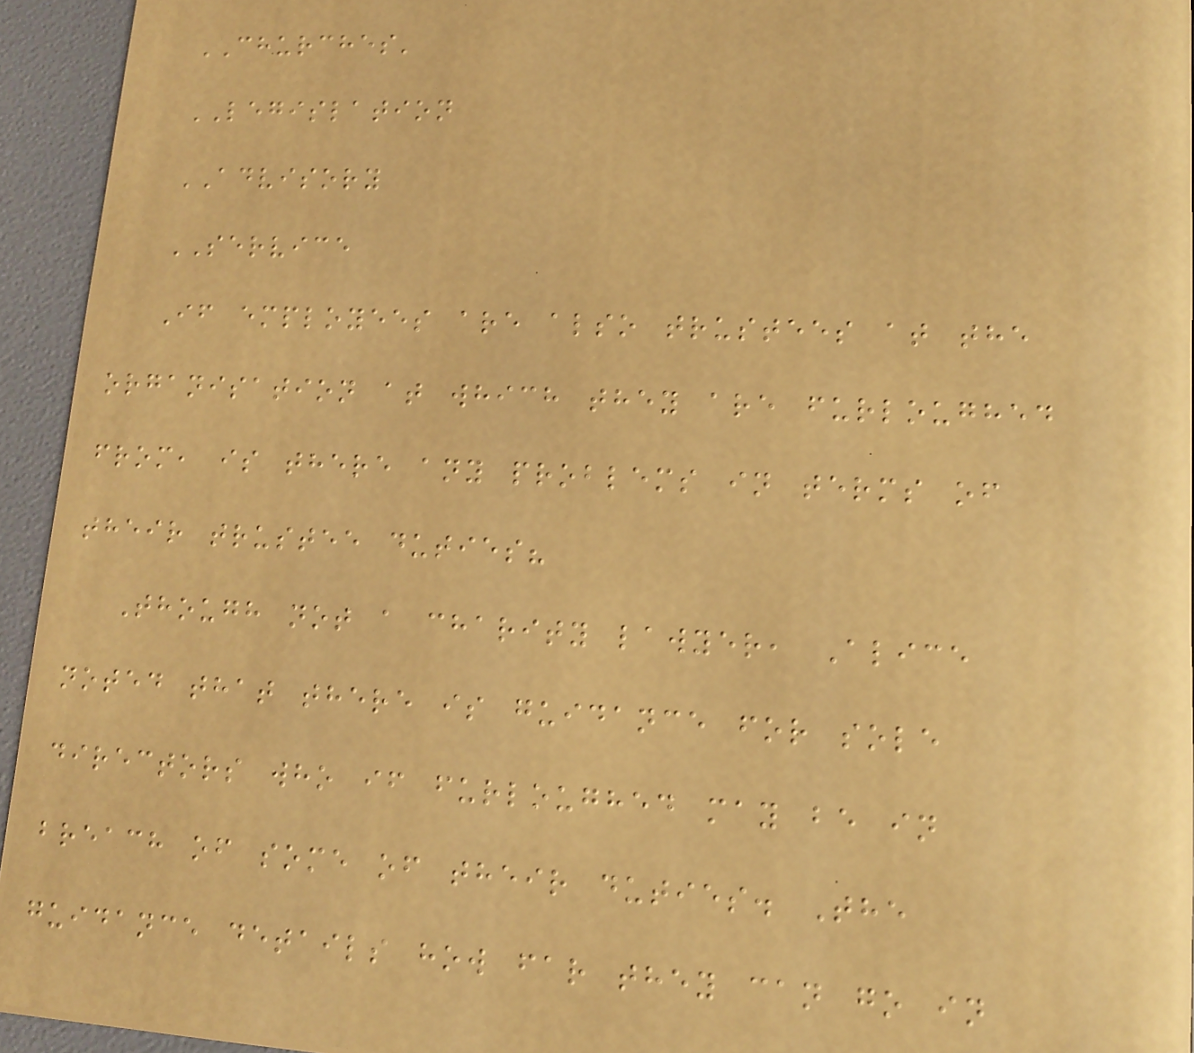CHURCHES'
LEGISLATION
ADVISORY
SERVICE
If employees are also trustees at the
organisation at which they are furloughed
from, is there any problems in terms of
their trustee duties?
Though not a charity lawyer, Alice
noted that there is guidance for sole
directors who if furloughed may be in
breach of some of their duties. The
guidance details how far they can go in
